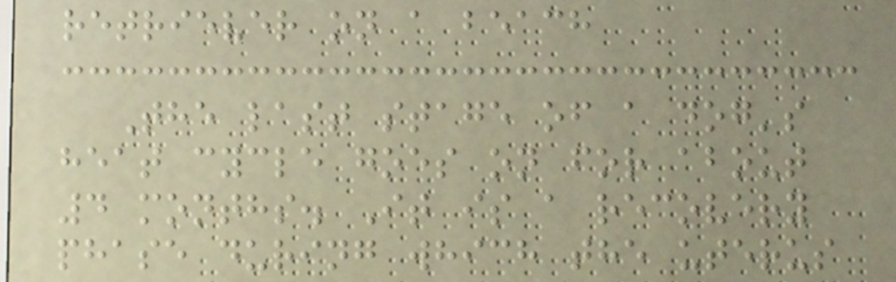retriever on a beach
The last stage of a dog's
heat cycle goes on for about
4 months. It is a recovery
phase during which the uterus
